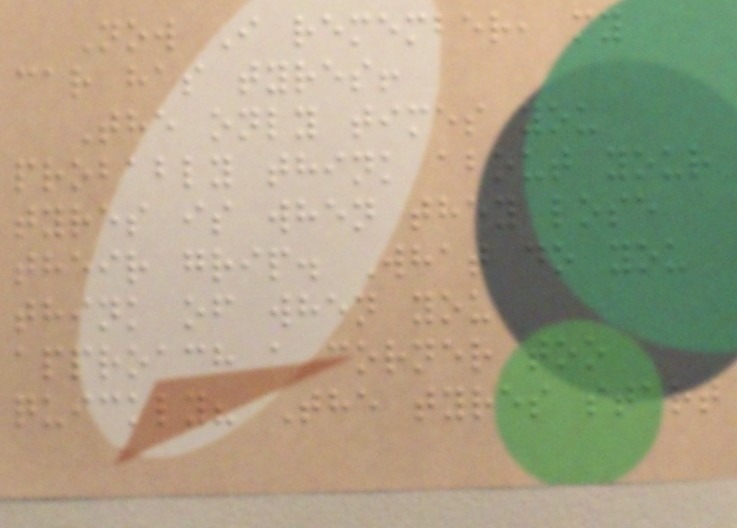Now I remember, my
car has tyres!
The only times you
probably think about your
tyres is when they lose
their grip. What do you
think of when you
approach a corner too
quickly? The tyres start
